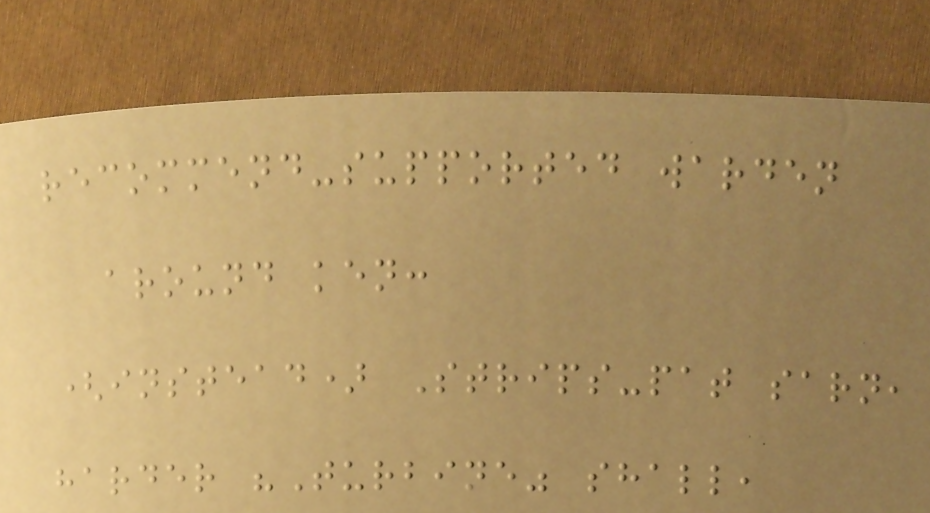recommend-supported warden
around ken:
(instead) Strips-pat sarn,
harder "Turbine" shall,
